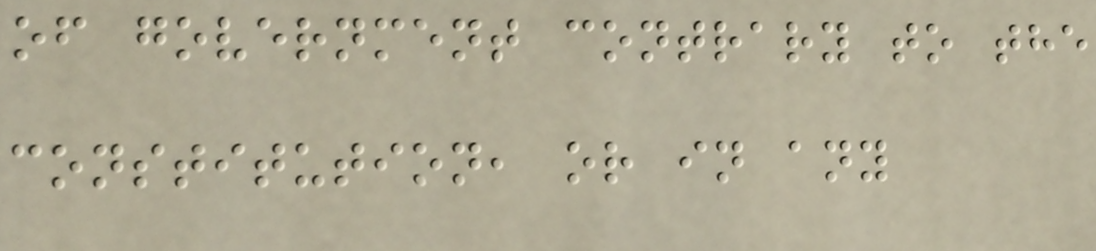of government contrary to the
constitution, or in any
